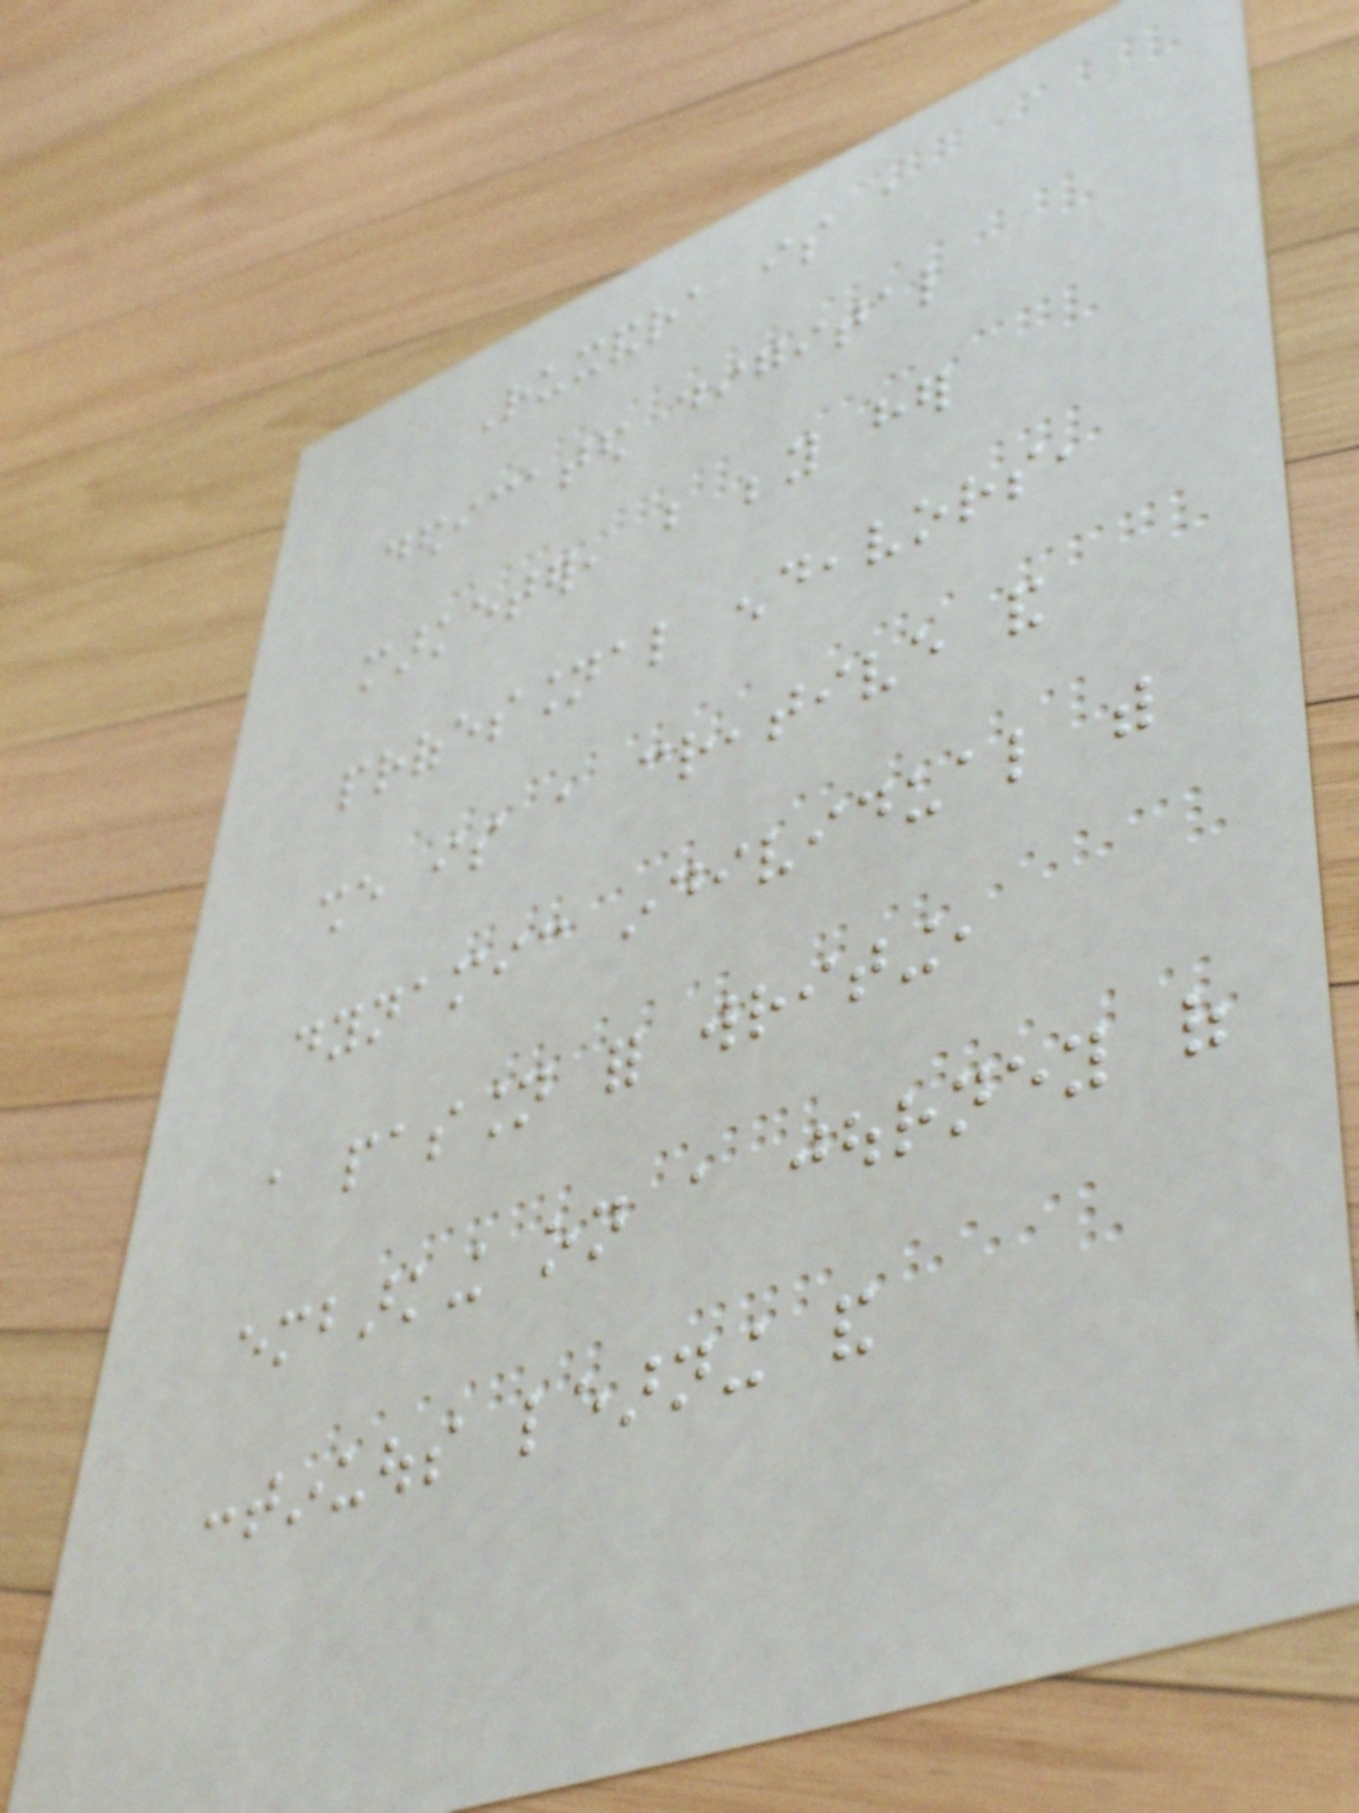Ruxandra is a
dedicated digital
marketer, but beyond her
professional endeavors,
she is a creative and
dynamic individual with
a passion for writing,
embarking on a journey of
continuous learning and
